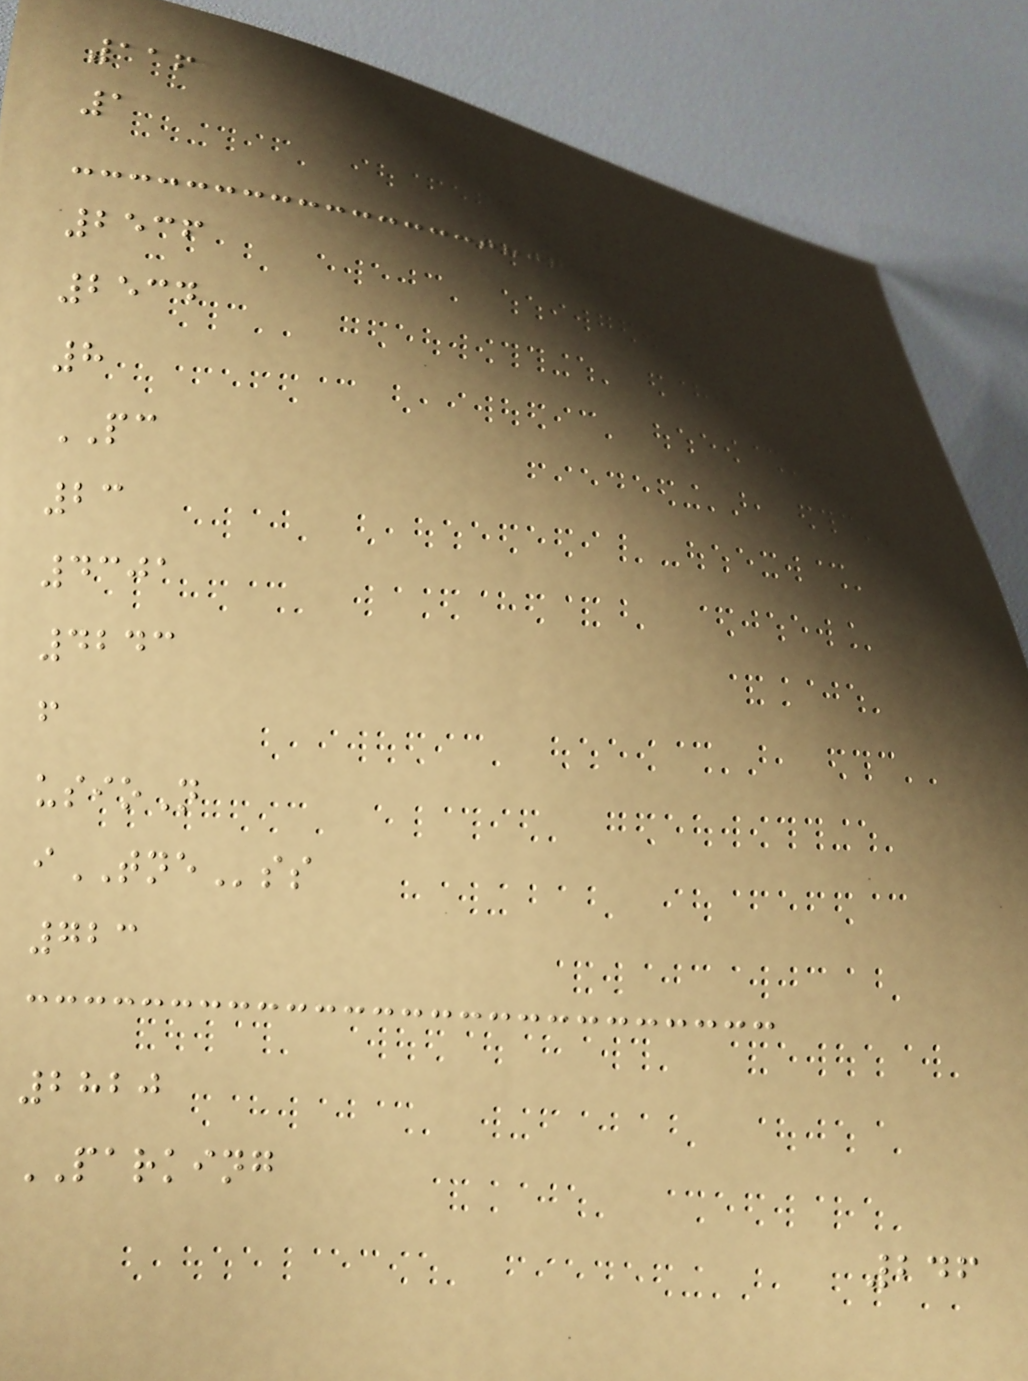116
1
2536
2534
8
PC
23
4301
4243
f
usioN
iTNEss
723
2820
PARKING
246
